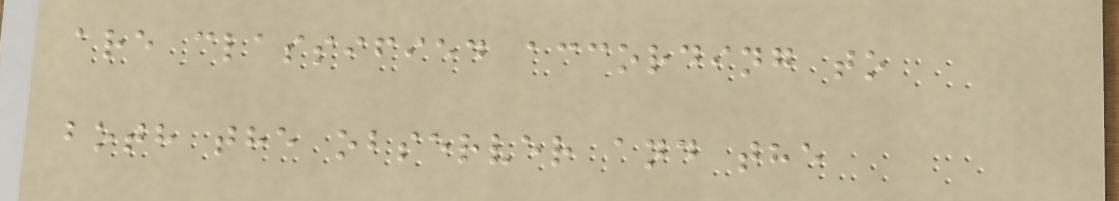are classified according to
both the observer and the
